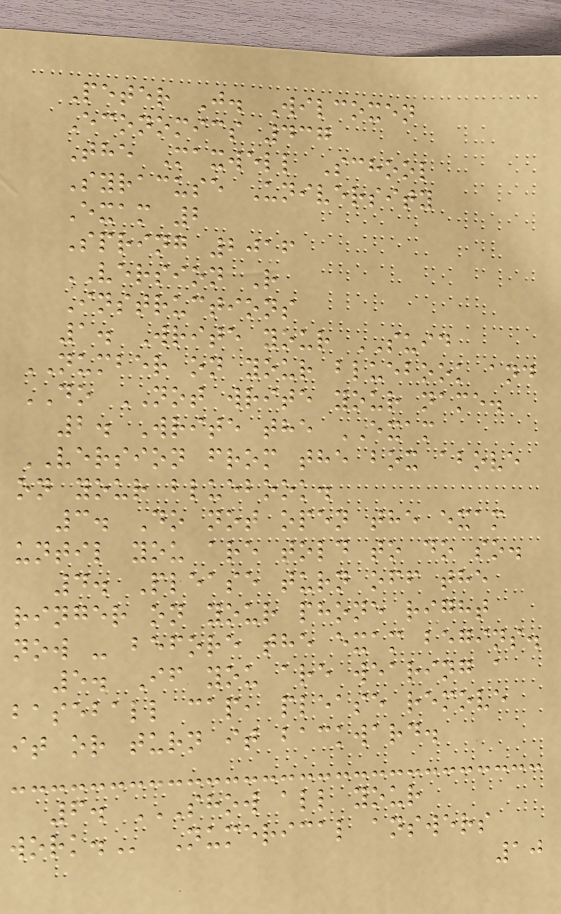Peter J. Wilcoxen
Economics 437
The Maxwell School
Syracuse University
Exam 2
Spring 2016
VERSION R
Instructions
1. Write your SUID
NUMBER on your bluebook and
DO NOT write your name.
2. Write the EXAM
VERSION from the box above
on your bluebook.
3. Do not open the exam
until you are told to do so.
4. Please turn off the
ringer on your phone right
now - before the exam begins.
5. If you are wearing a
baseball cap, please remove
it or turn it backward.
6. SHOW ALL YOUR
WORK. Numerical answers
10
